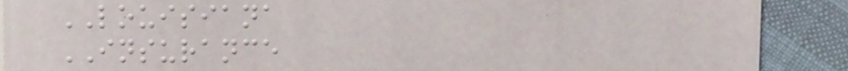LOUISIANA
INSURANCE
